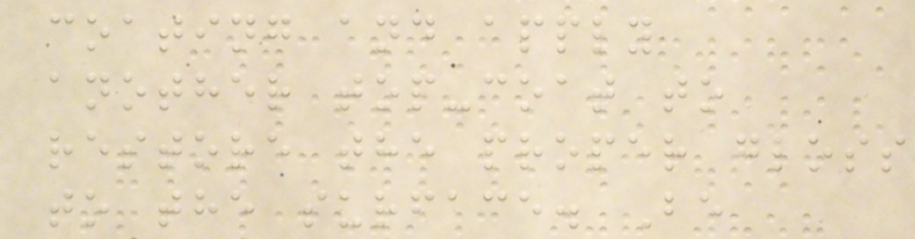coating and apply
another top-coat to
restore the proper gloss
to the surface. Be
